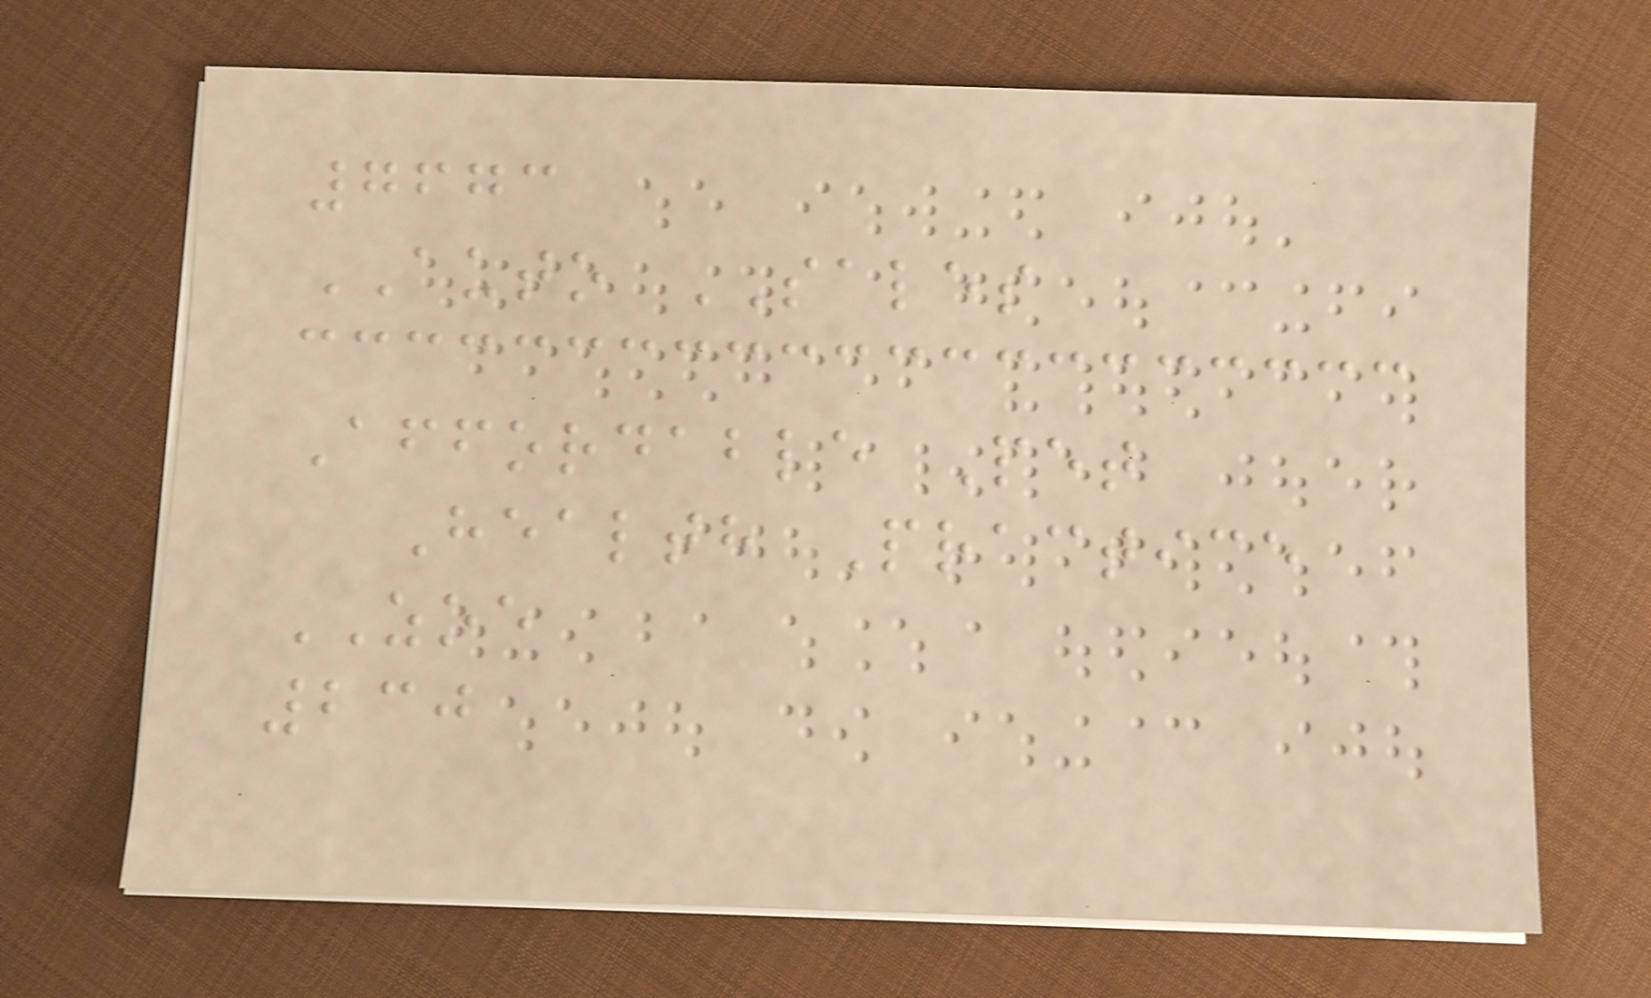7673
AUTO SALES
Affordable Pet
Health Practice
ZOE
230
